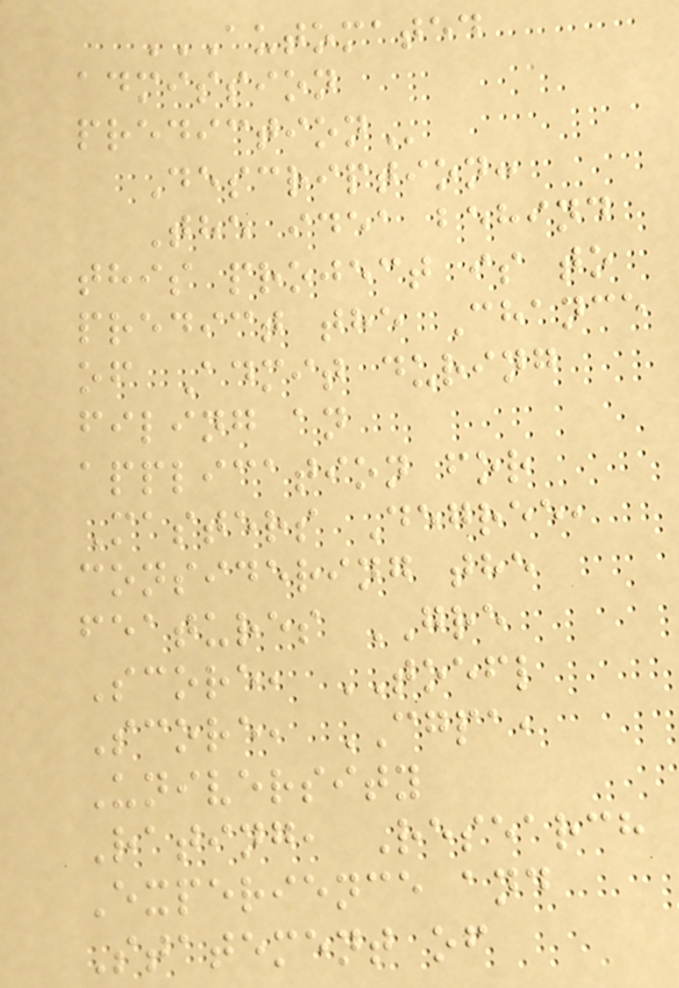AUTOMATED
ADMISSION
PREDICTION
Description:
The idea behind
this project is to
predict the Chance
of Admit during
filing an
application for
Masters Degree,
considering the
features GRE
Score, TOEFL
Score, CGPA,
University
Rating, Research
Experience and
Statement of
